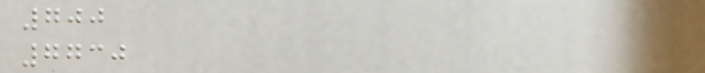700
7730
